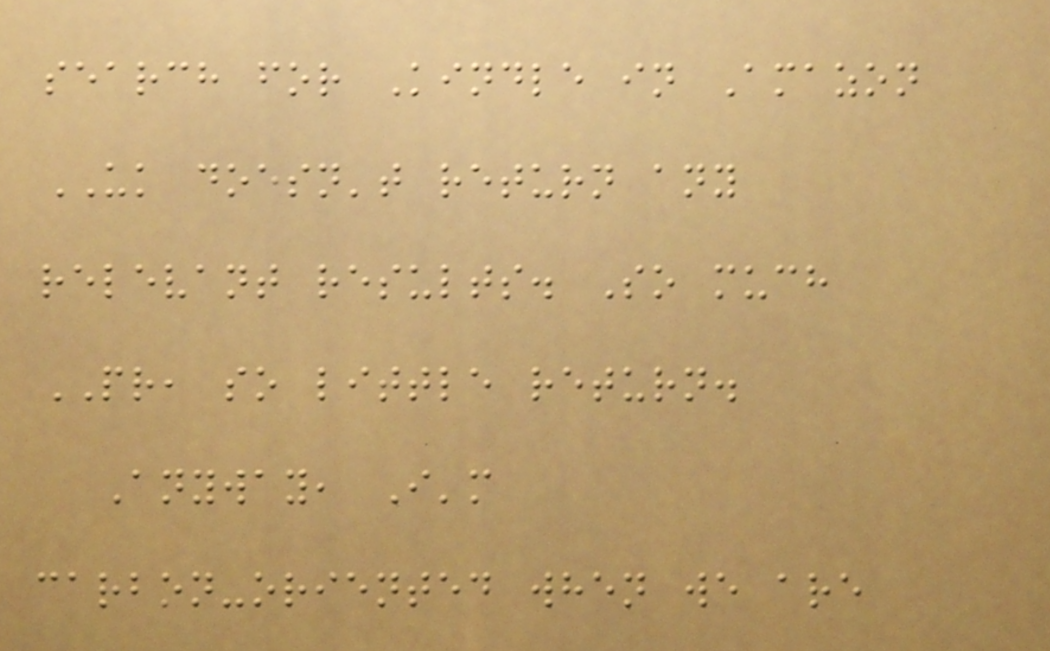search for Kindle in Amazon
UK doesn't return any
relevant results. So much
PR, so little return.
Anyway, I'm
carbon-oriented when we are
